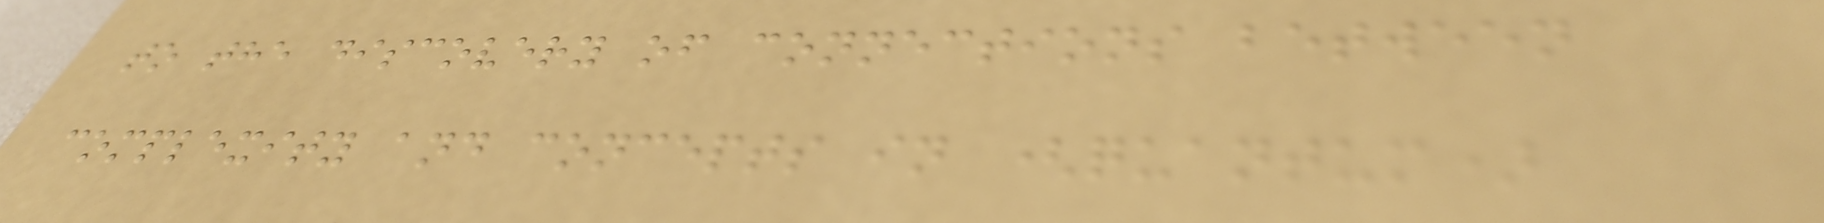to the discovery of connections between
complexity and concepts in (quantum)
